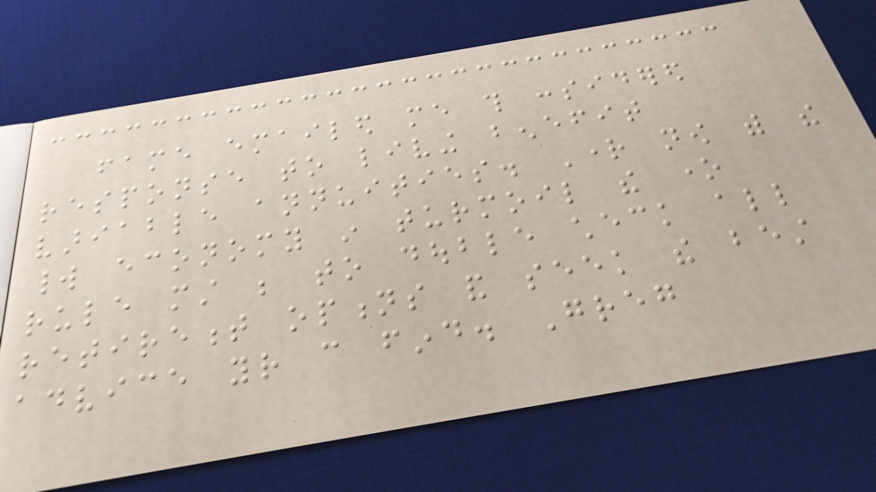fame emailed me this considered
response to living benefit
variable annuities. Right now with the
world economy in turmoil the one
rule must be to double check all
retirement options and seek the best
advice your can find. Greg
